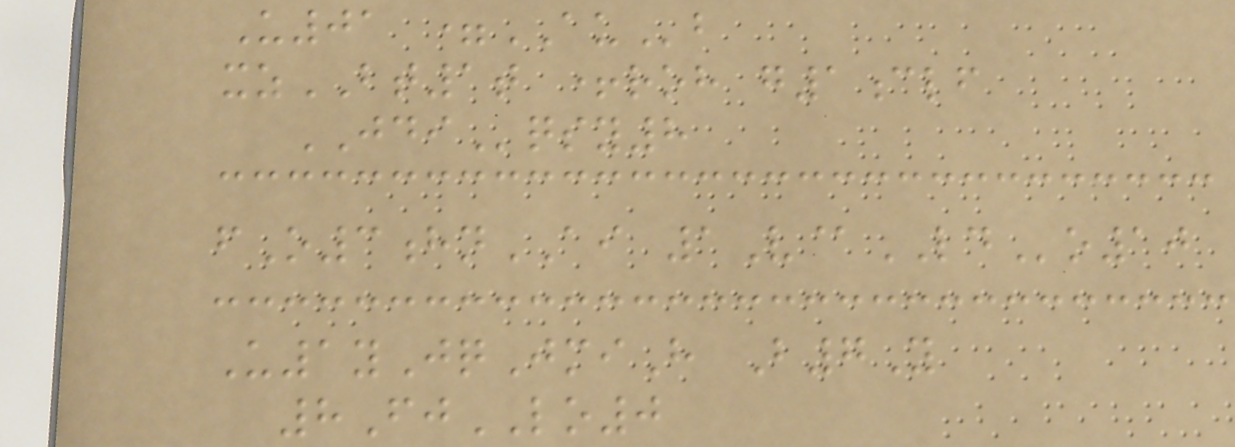U01 =AUb
xzBT1t +roh g1clf
JDIqsy8
fO3hnAI 1V@LDo10
U1yJqJmiH B7Y
8FjLO0
